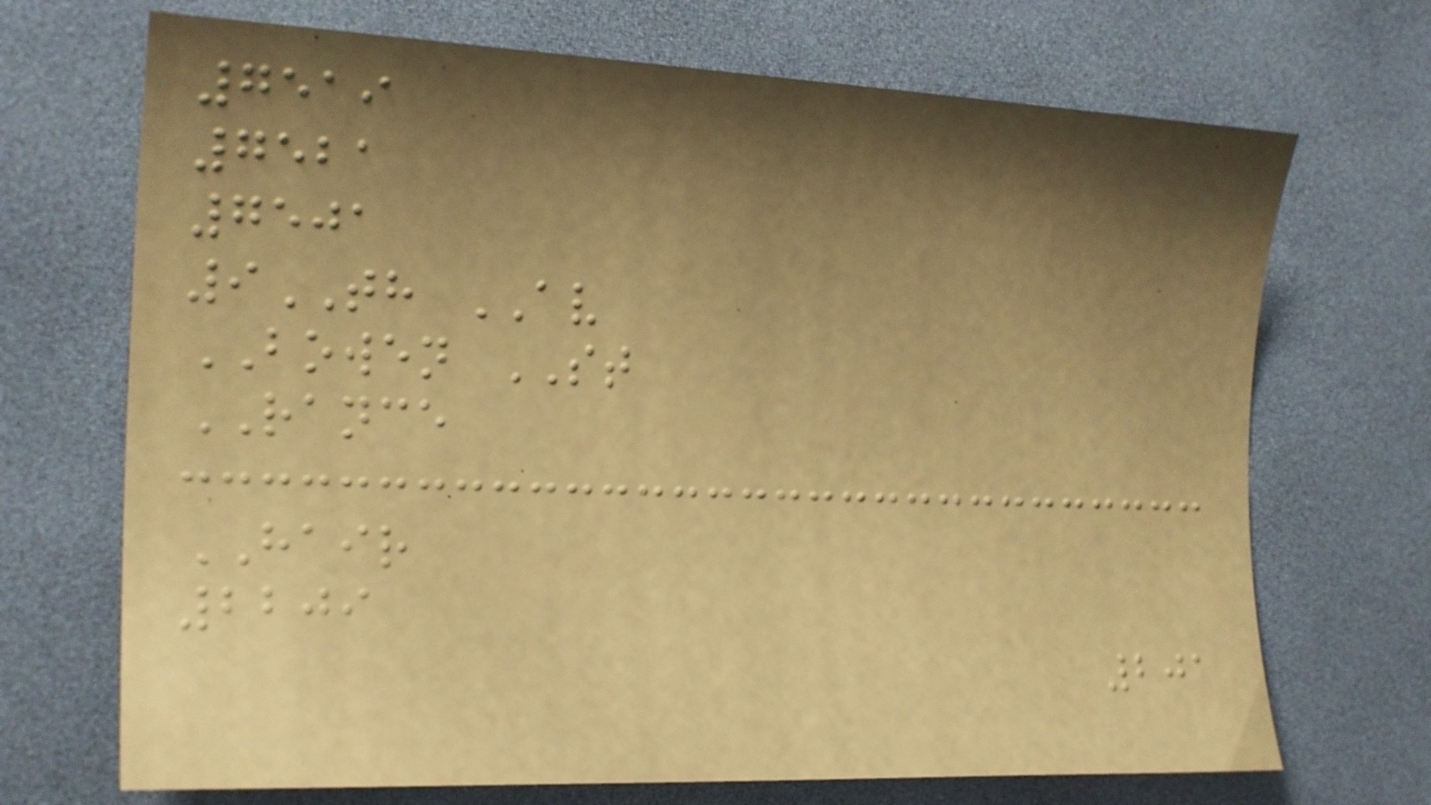7519
7521
7501
9TH AV
BOWEN ST
RANCE
HAIR
2209
201
